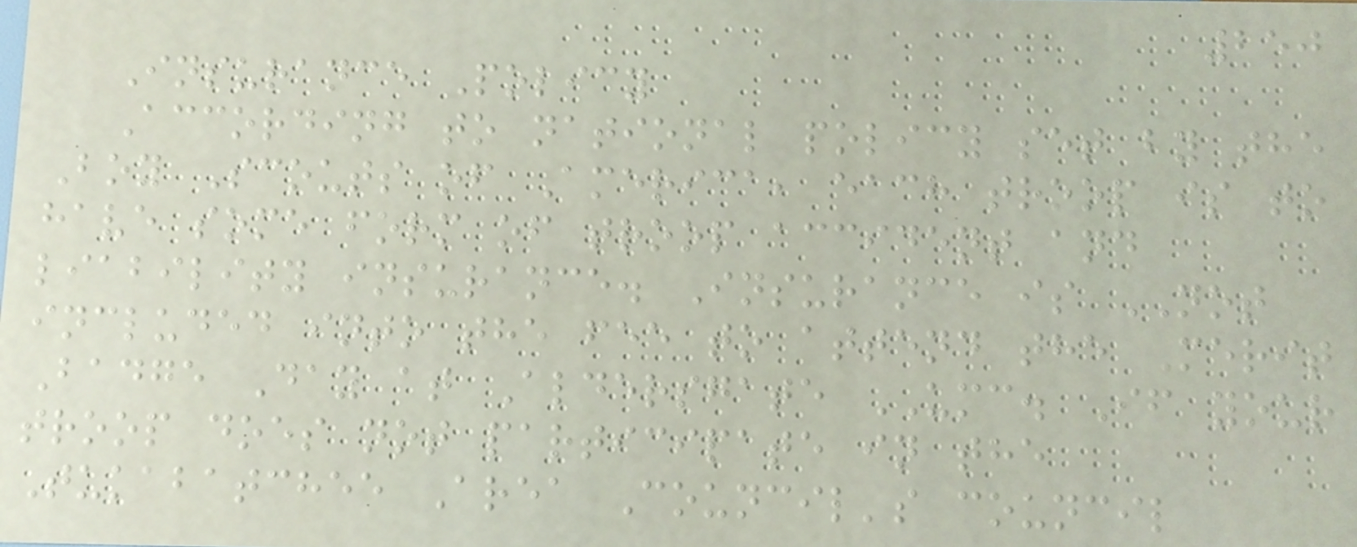250
Insurance Policy
According to national policy set by the
Boy Scouts of America, each troop is to
have some form of troop accident and
liability insurance. Insurance is NOT
included into the fee to attend the Merit
Badge Day at Aldersgate UMC. If your
troop does not participate in the
Tukabatchee Area Council's council
